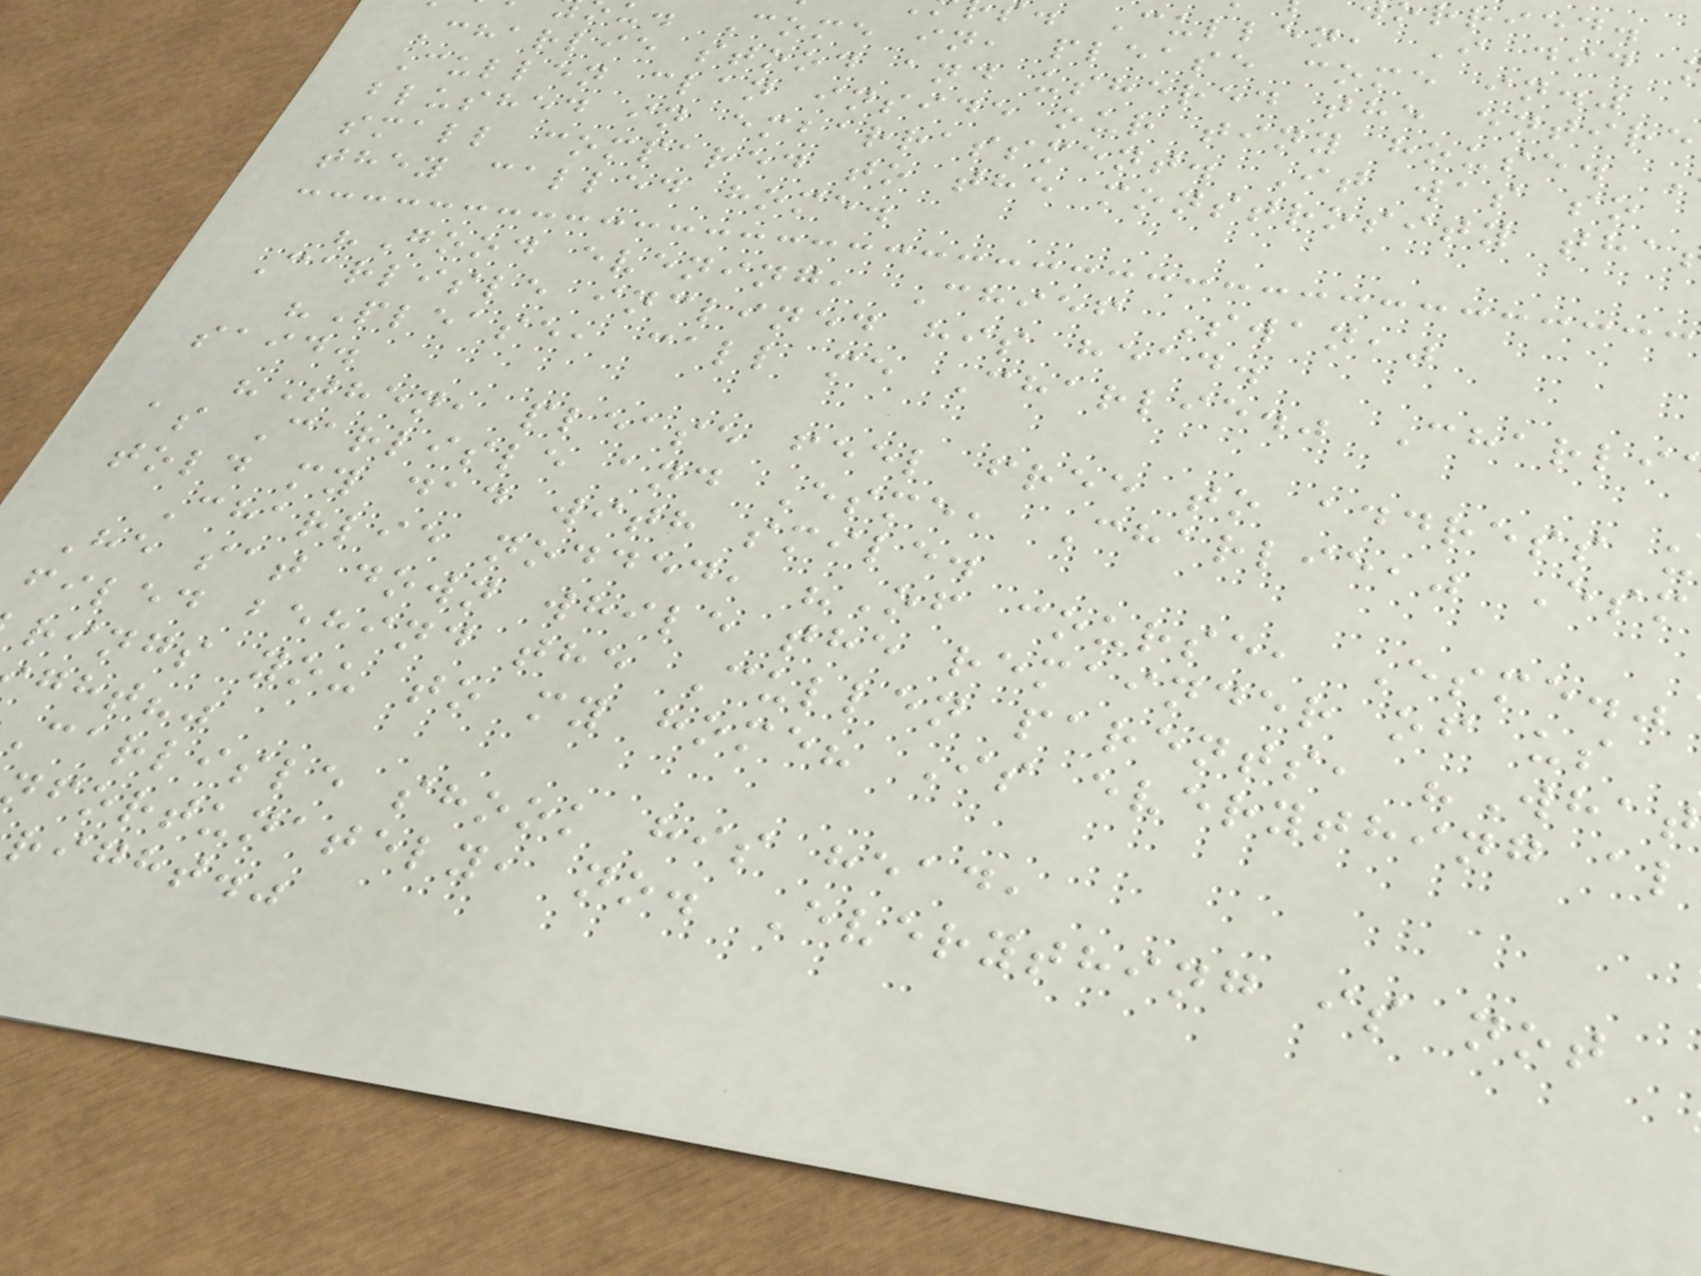. Cullen, I did
. Come in, please come in."
Charlie stood and ushered the entire
Cullen clan inside our tiny house.
blushed in embarrassment. It was so
small compared to the monstrosity tha
they called home.
"Good evening, Chief Swan,"
Carlisle inclined his head.
"Please, call me Charlie." Charli
said.
"Then, please feel free to address u
as Carlisle and Esme, Charlie," Esm
told my dad with smile.
Charlie nodded, "Of course, Esme."
He sat down while the remainder of us
filed behind the Cullen parents, "What
rings you to my home? Is everything al
ght?"
carlisle shook his head,
nfortunately, no. Everything is not
right."
